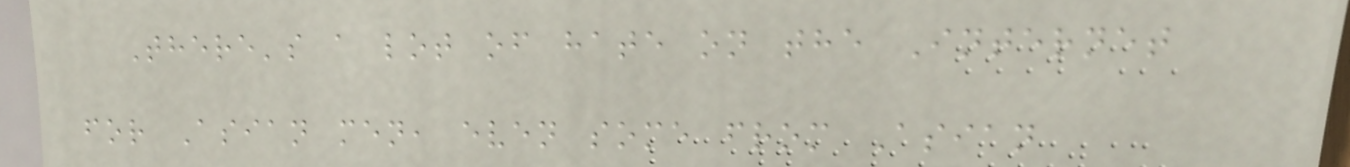There's a lot of hate on the Internet
for Asian men, even some from Asian
